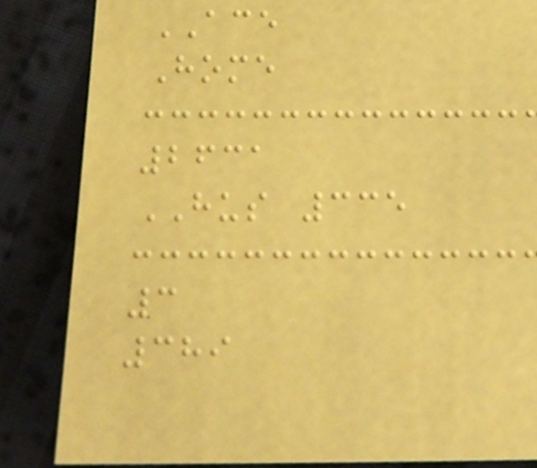ACE
Home
2631
HUS 335
3
389
